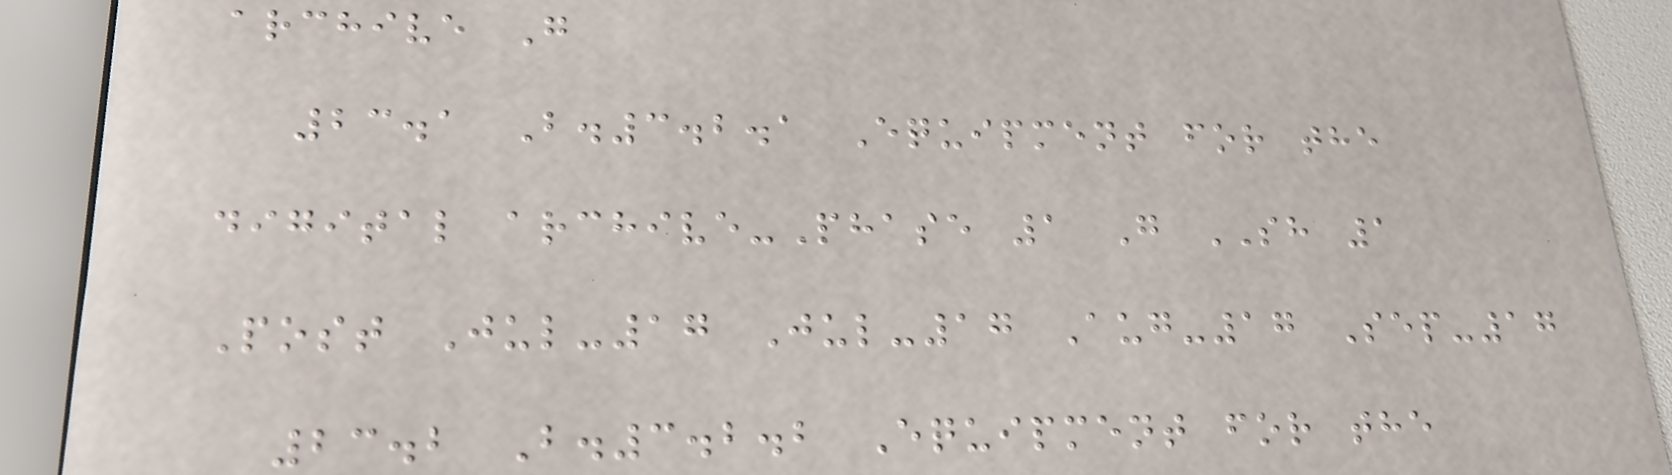archive G
23.1 B.3.2.1 Equipment for the
digital archive-Phase 1 G SH 1
Post Jul-17 Jul-17 Aug-17 Sep-17
23.2 B.3.2.2 Equipment for the
